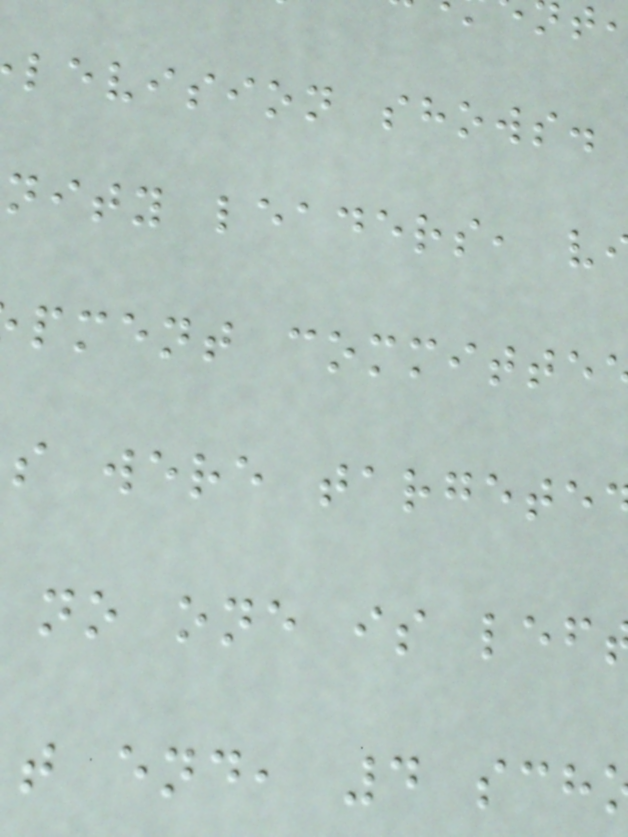levision shows.
nity leaders, v
pment committe
s were targete
no one is lef
t end, 4 sch
